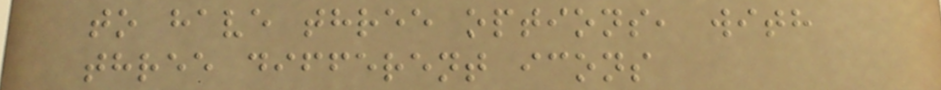to have three options, with
three different icons
